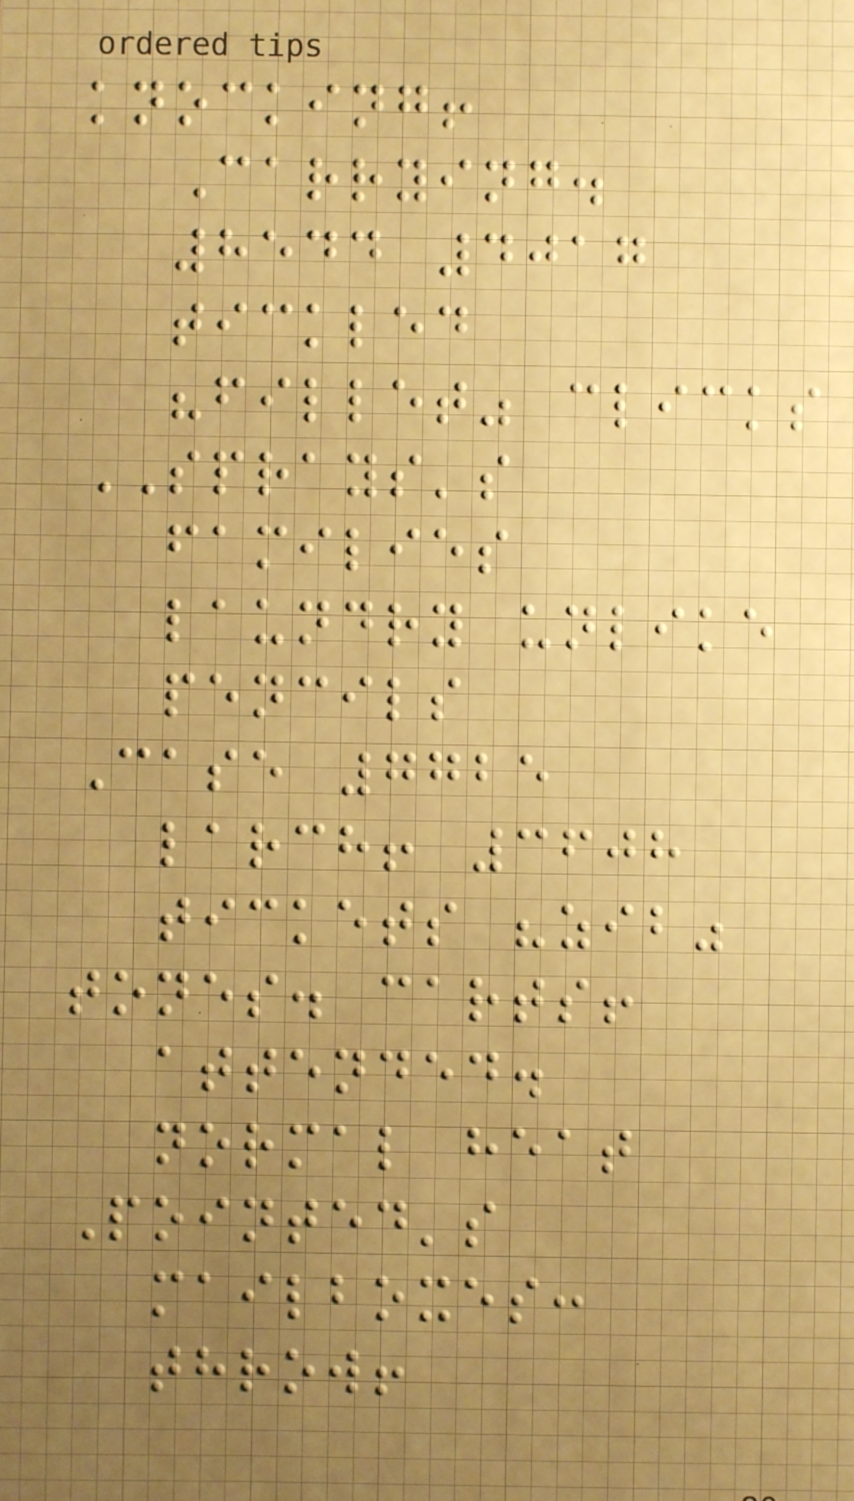knocking!
Carrying.
8544 4017
tickled
"fillet" clicks
SPRAYS's
families
laundry unlike
pencils
Case 7725
larch! 3608
tickets "zib"
tones. carts!
attended.
normal heat
Pointed's
mailboxes:
throw!
